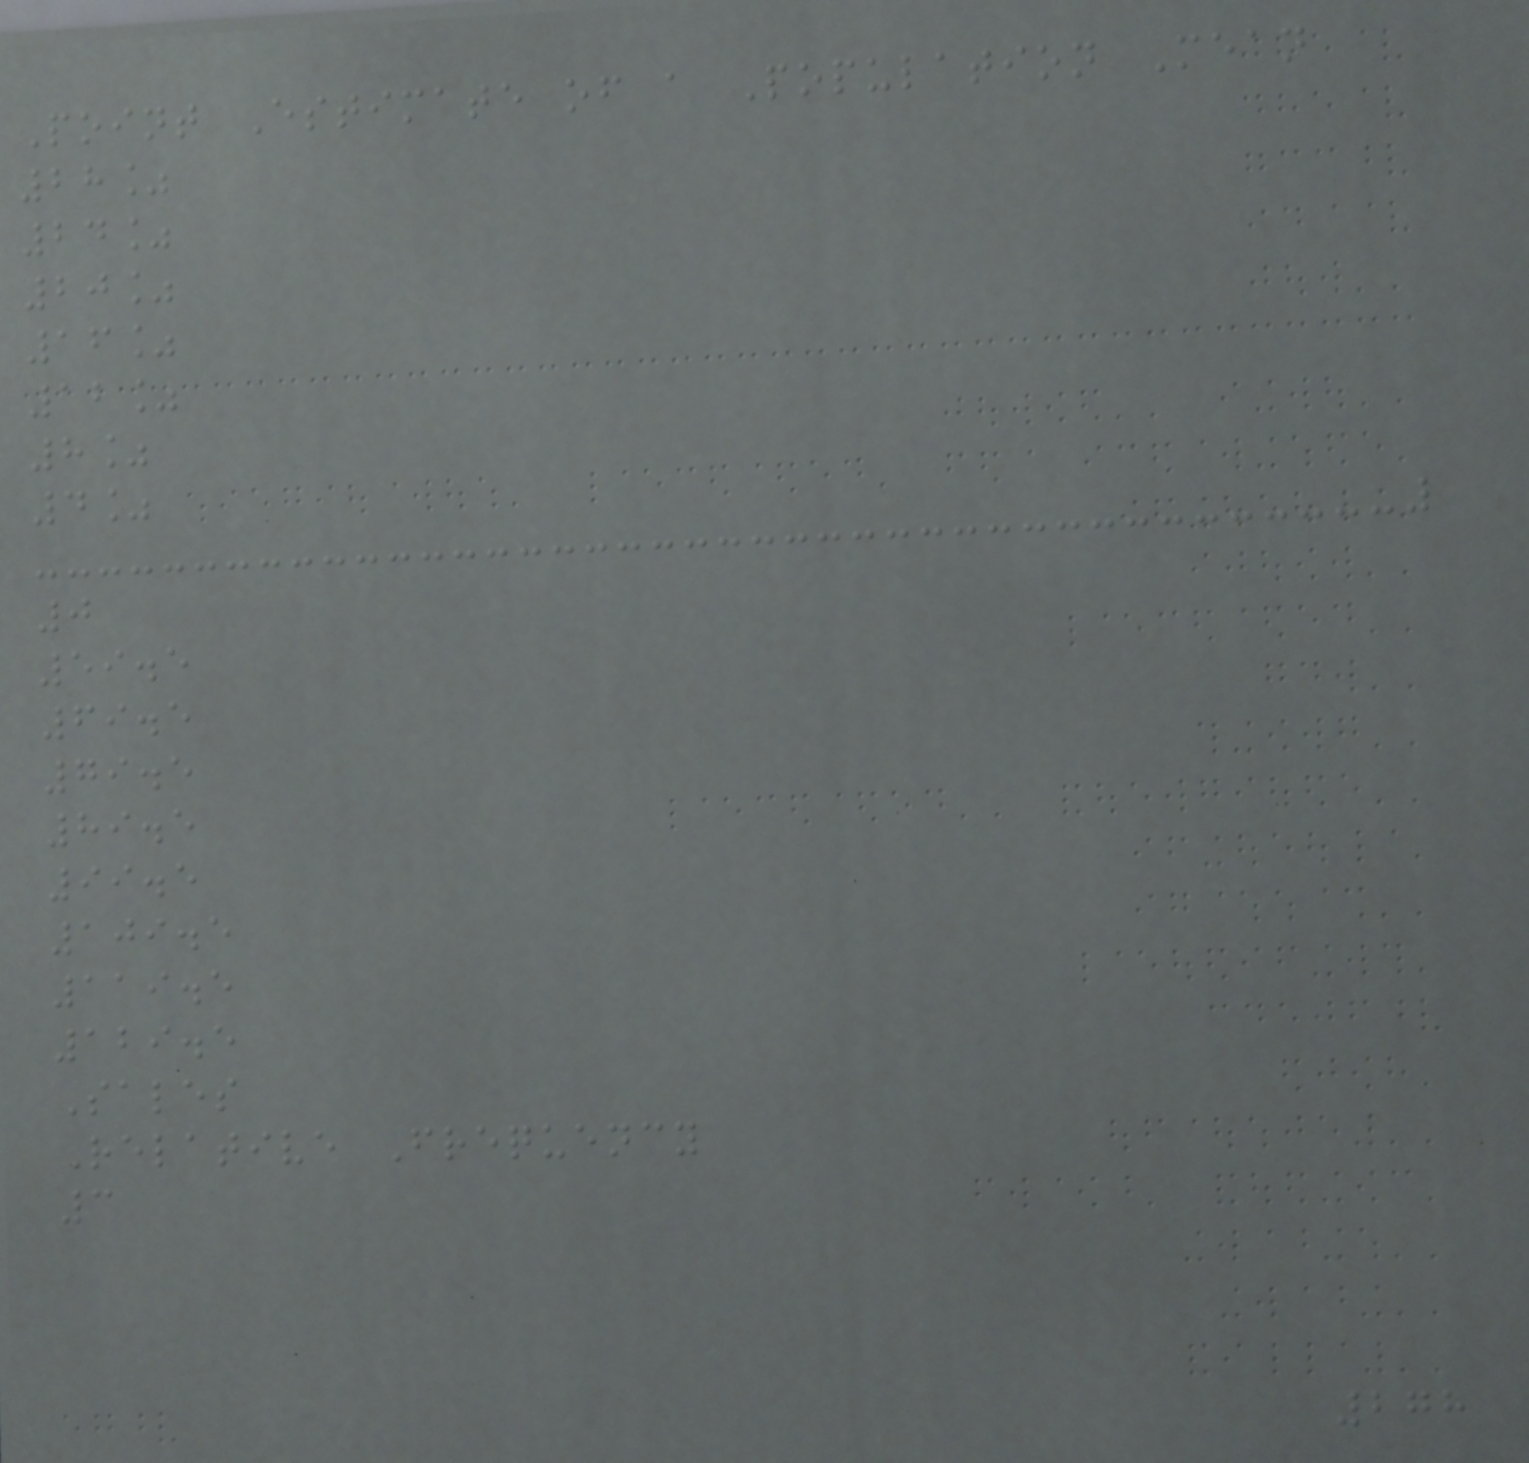Point Estimate of a Population Mean
28%
24%
20%
16%
12%
8%
4%
0
59.5
69.5
79.5
89.5
99.5
109.5
119.5
129.5
Sales
Relative Frequency
3
278
